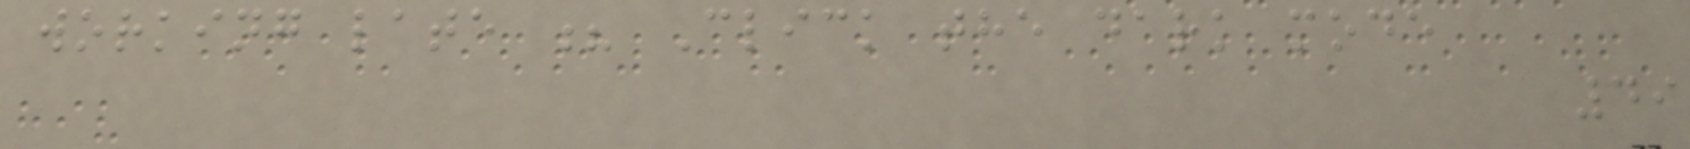working late ? Click the dark mode
49
